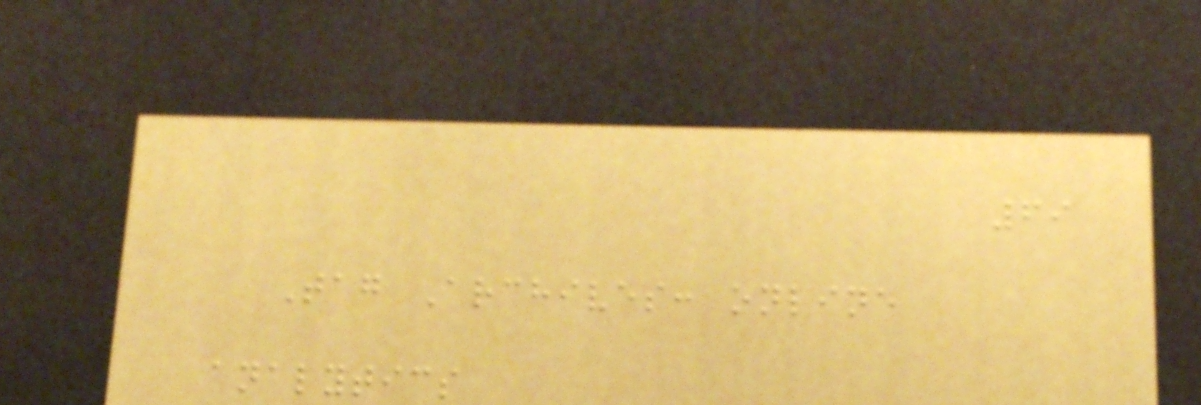69
Tag Archives: online
analytics
